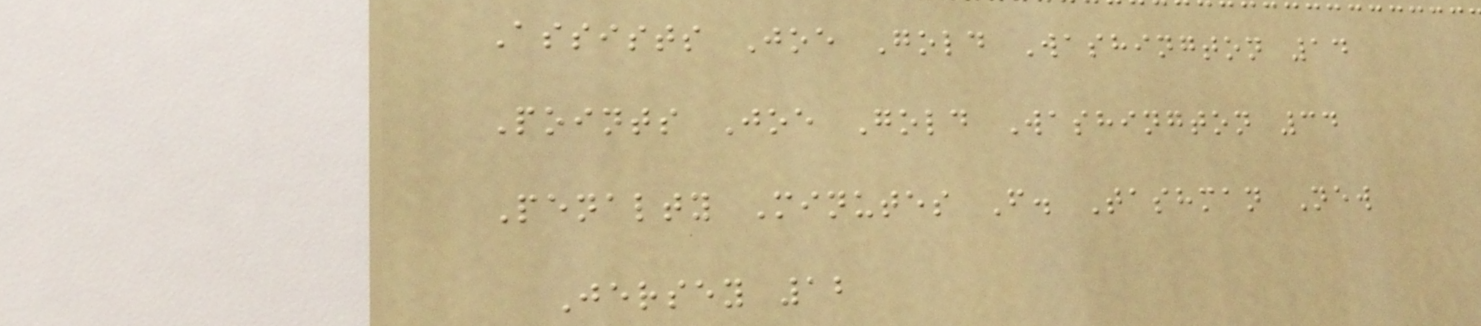Assists Joe Gold Washington 14
Points Joe Gold Washington 34
Penalty Minutes F. Tashman New
Jersey 12
